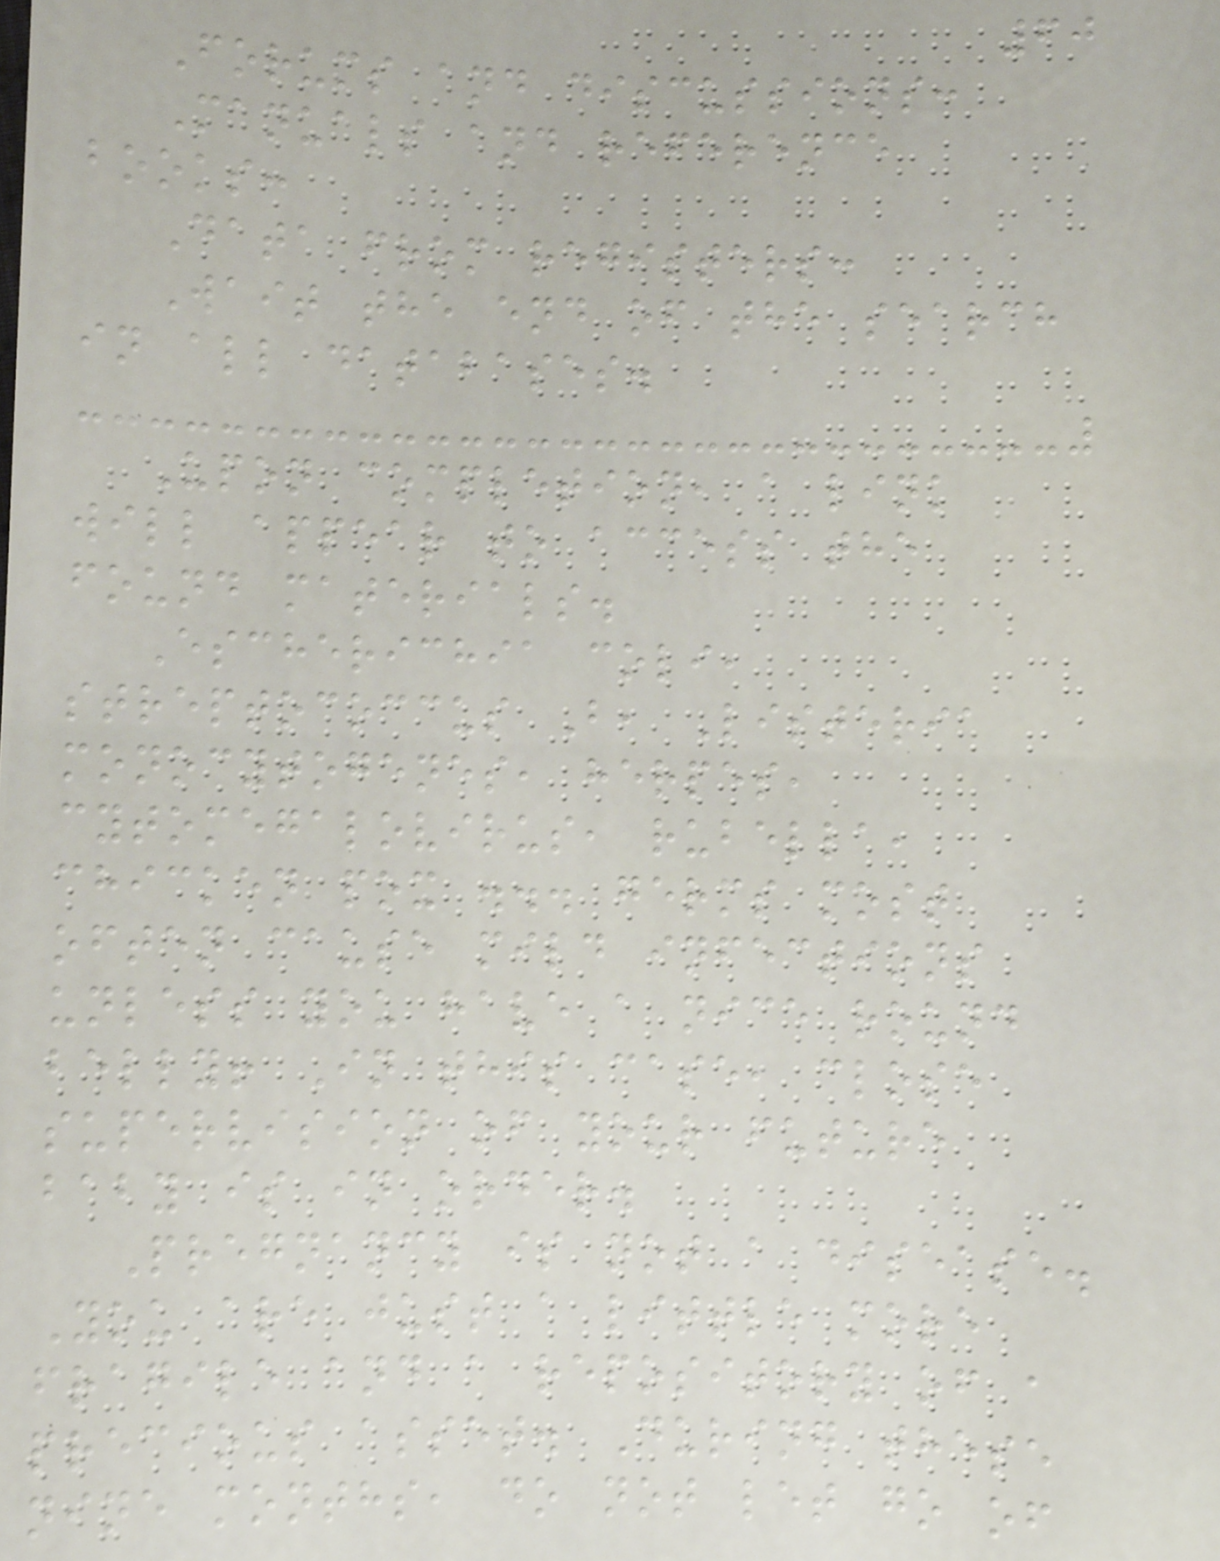60
Forums and discussions:
Manuals and reference
books:
Data from registers:
Wait the end of the search
in all databases.
Upon completion, a link
will appear to access the
found materials.
Escherichia coli,
streptococcus B, Listeria
monocytogenes, herpes,
cytomegalovirus, rubella,
chicken pox ... germs most
often cause mild infections
unless you have a nice round
belly! In this case, close
supervision of your future
baby is in order.
Pregnancy is not a disease.
You are just a little more
fragile and a repository of a
precious asset. During these
nine months, do not let go of
